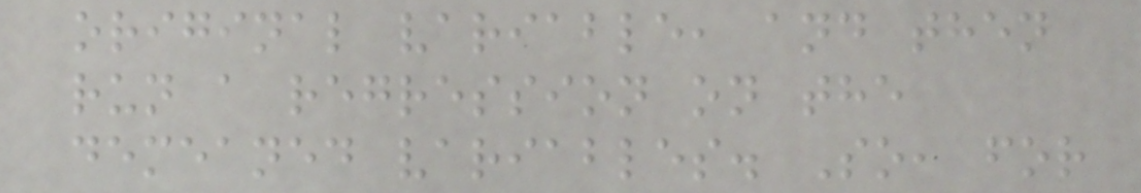original variable, and then
run a regression on the
demeaned variables. So, for
